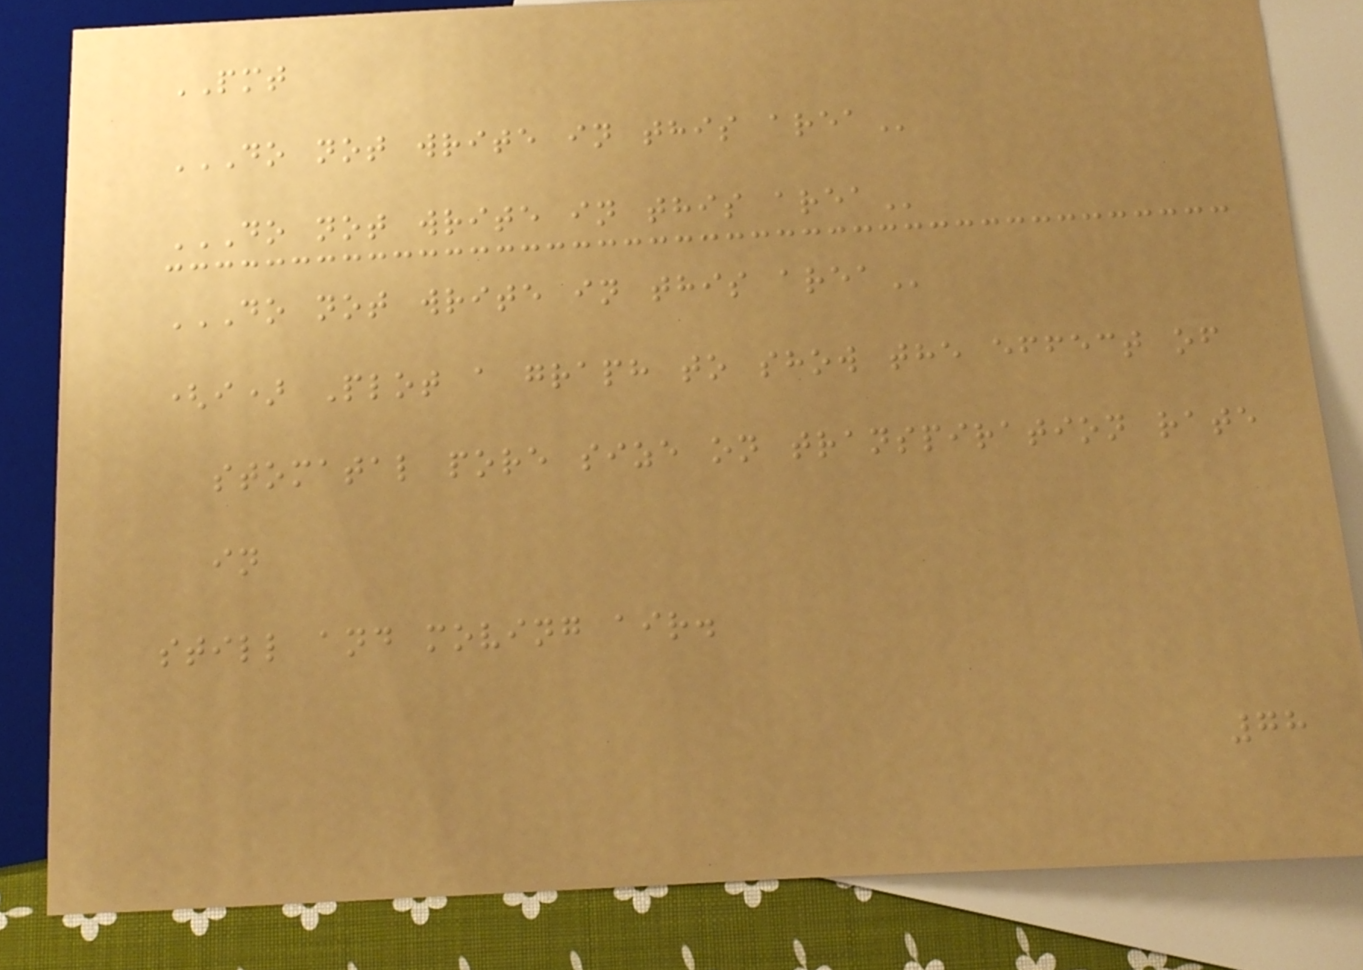PMT
DO NOT WRITE IN THIS AREA
DO NOT WRITE IN THIS AREA
DO NOT WRITE IN THIS AREA
(i) Plot a graph to show the effect of
stomatal pore size on transpiration rate
in
still and moving air.
78
